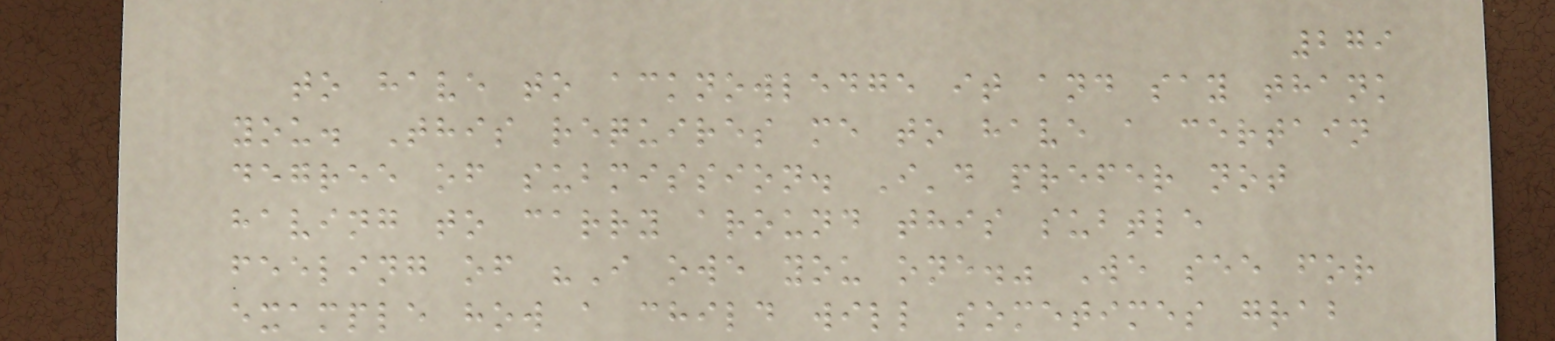279
to have to acknowledge it and say thank
you. This requires me to have a certain
degree of submission. I'd prefer not
having to carry around this subtle
feeling of "I owe you one." We see for
example how a child will sometimes grab
